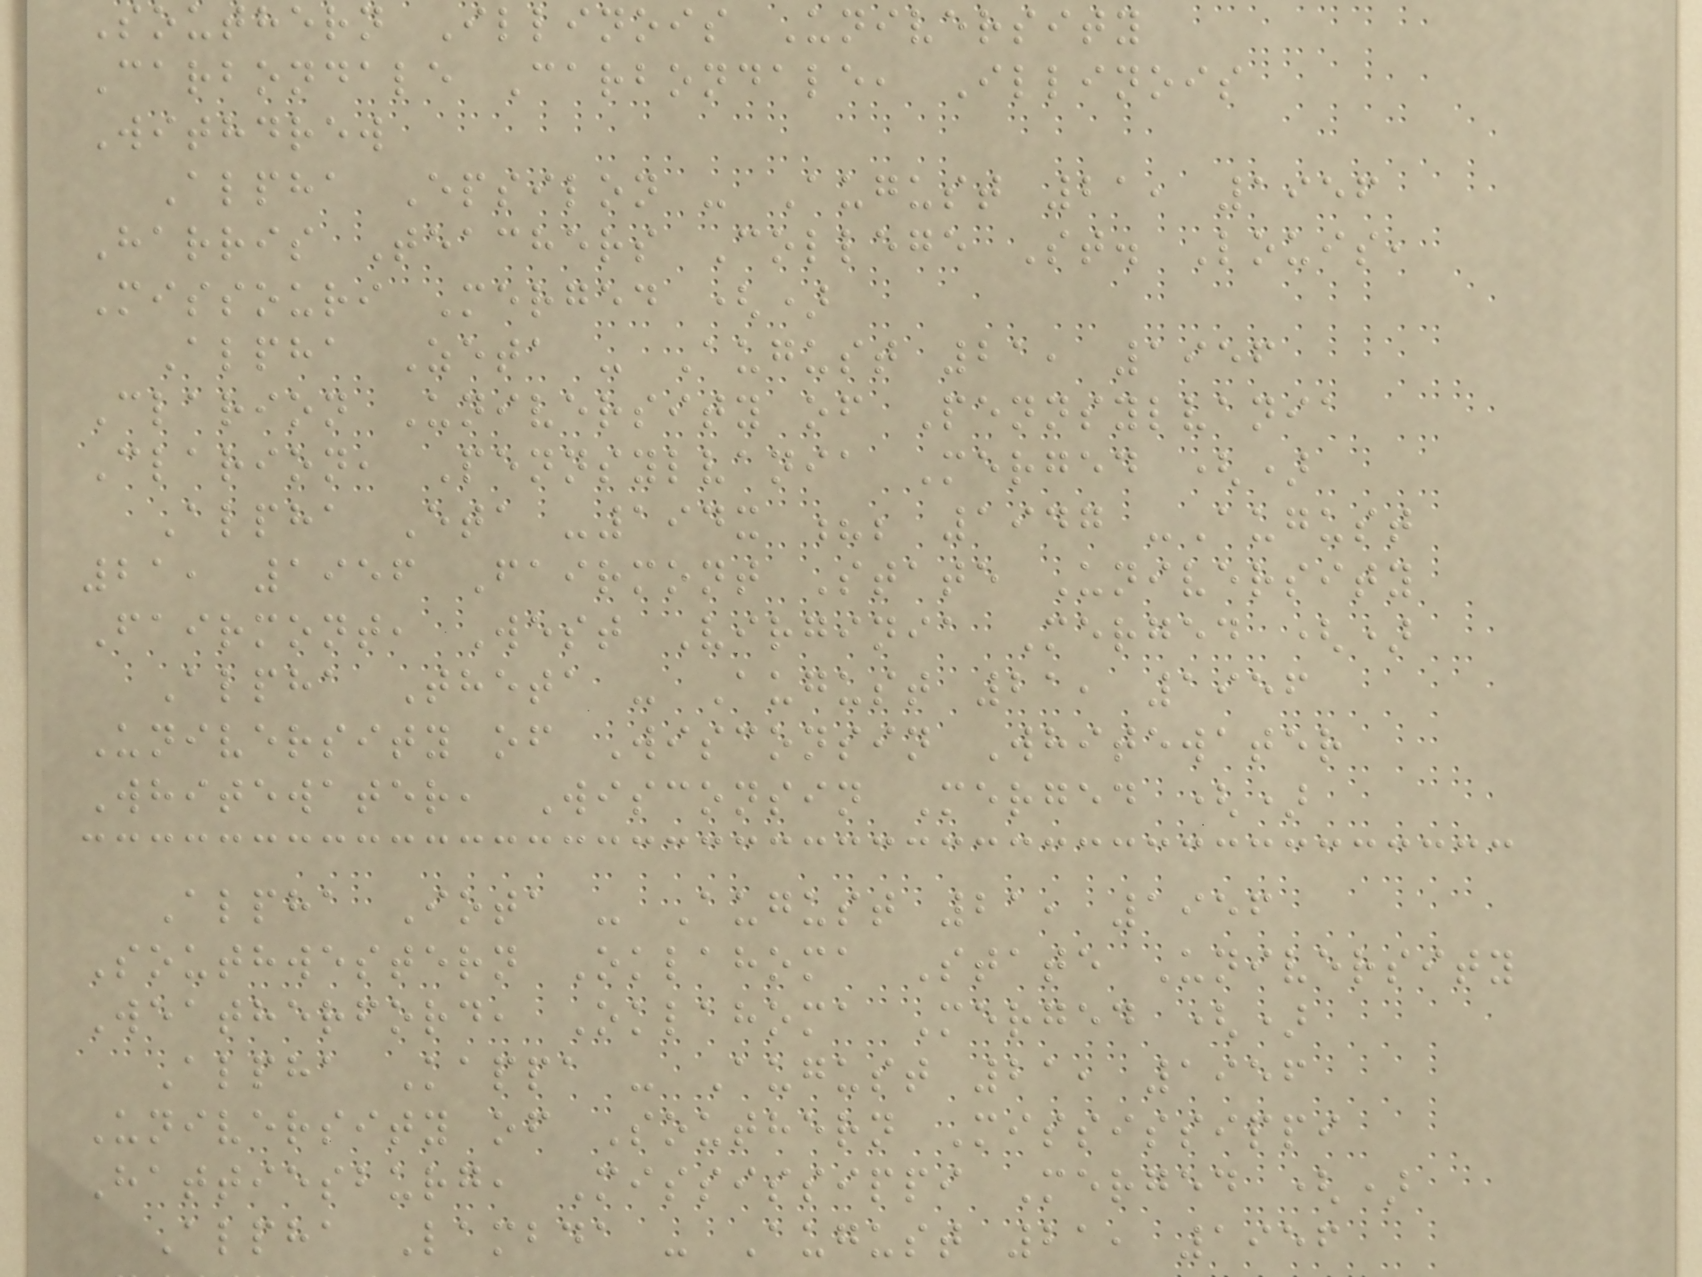Southern Illinois University
Carbondale Carbondale, Illinois
Withdrew
Alpha Epsilon - August 21, 1956
Harris Teachers College St. Louis,
Missouri Merged ()
Alpha Zeta - August 21, 1956
Clarion University of Pennsylvania
Clarion, Pennsylvania Merged ()
Alpha Eta -194x ?; 1947 -August
21, 1956 Fairmont State University
Fairmont, West Virginia Merged ()
Alpha Theta - August 21, 1956
University of Wisconsin Whitewater
Whitewater, Wisconsin Merged ()
Alpha Iota - August 21, 1956
Southwestern Oklahoma State University
Weatherford, Oklahoma Merged ()
Alpha Kappa - August 21, 1956
University of Southern Mississippi
Hattiesburg, Mississippi Merged ()
Alpha Lambda - August 21, 1956
